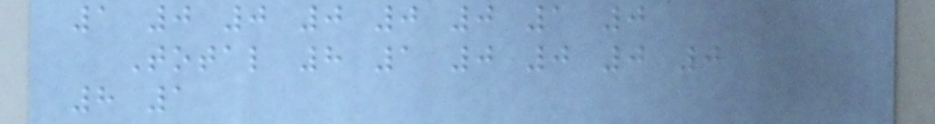1 0 0 0 0 0 1 0
Total 8 1 0 0 0 0
8 1
